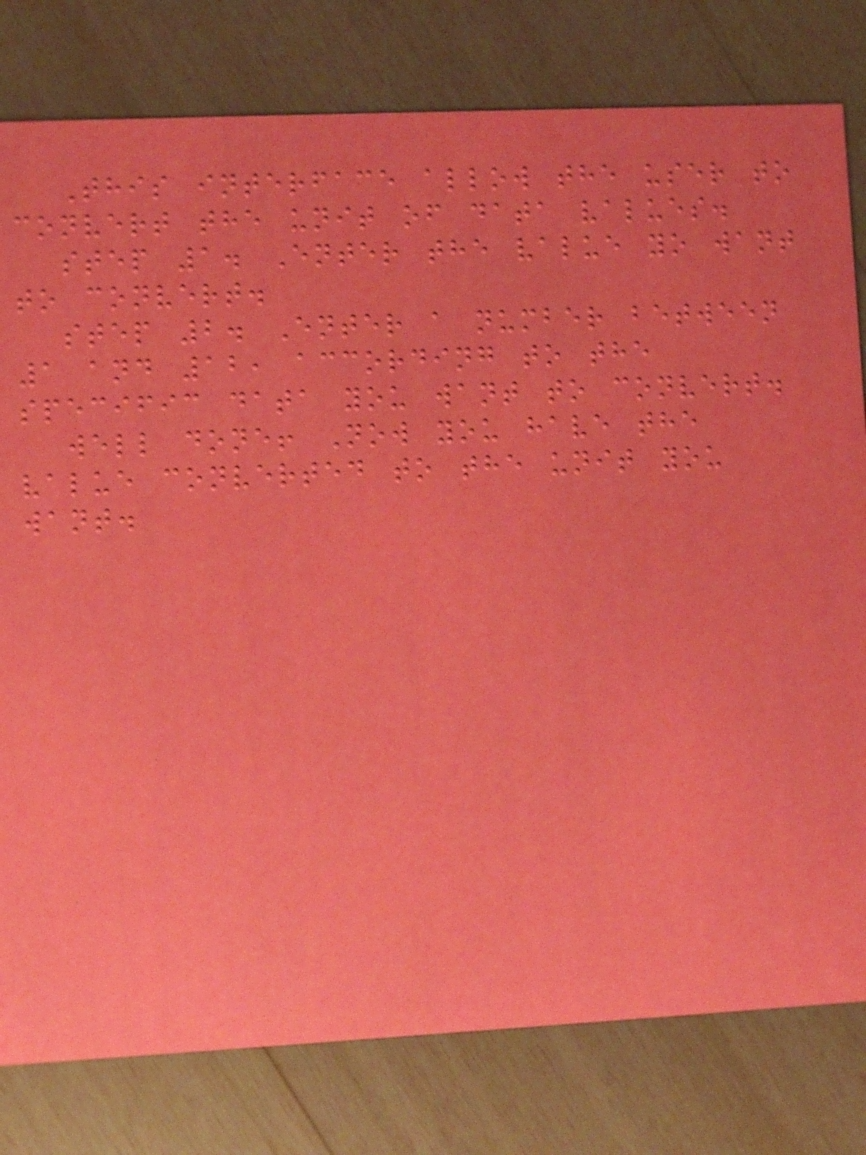This interface allow the user to
convert the unit of data values.
step 1. Enter the value yo want
to convert.
step 2. Enter a number between
1 and 12, according to the
specific data you want to convert.
well done! Now you have the
value converted to the unit you
want.
